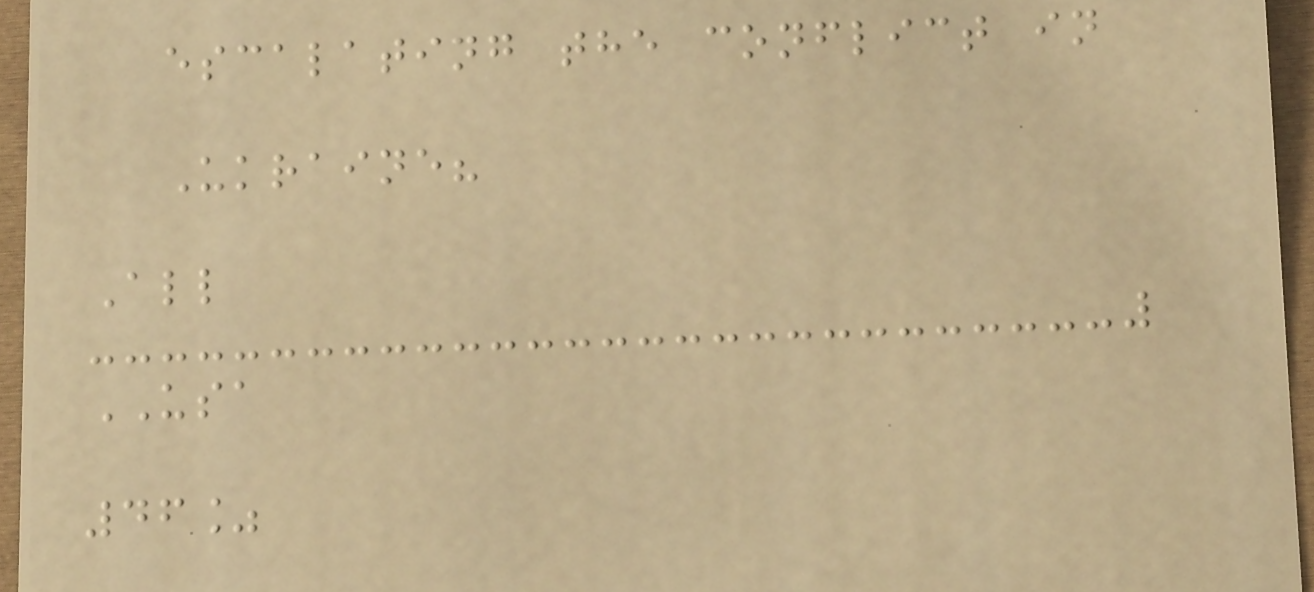escalating the conflict in
Ukraine?
All
USA
46%
